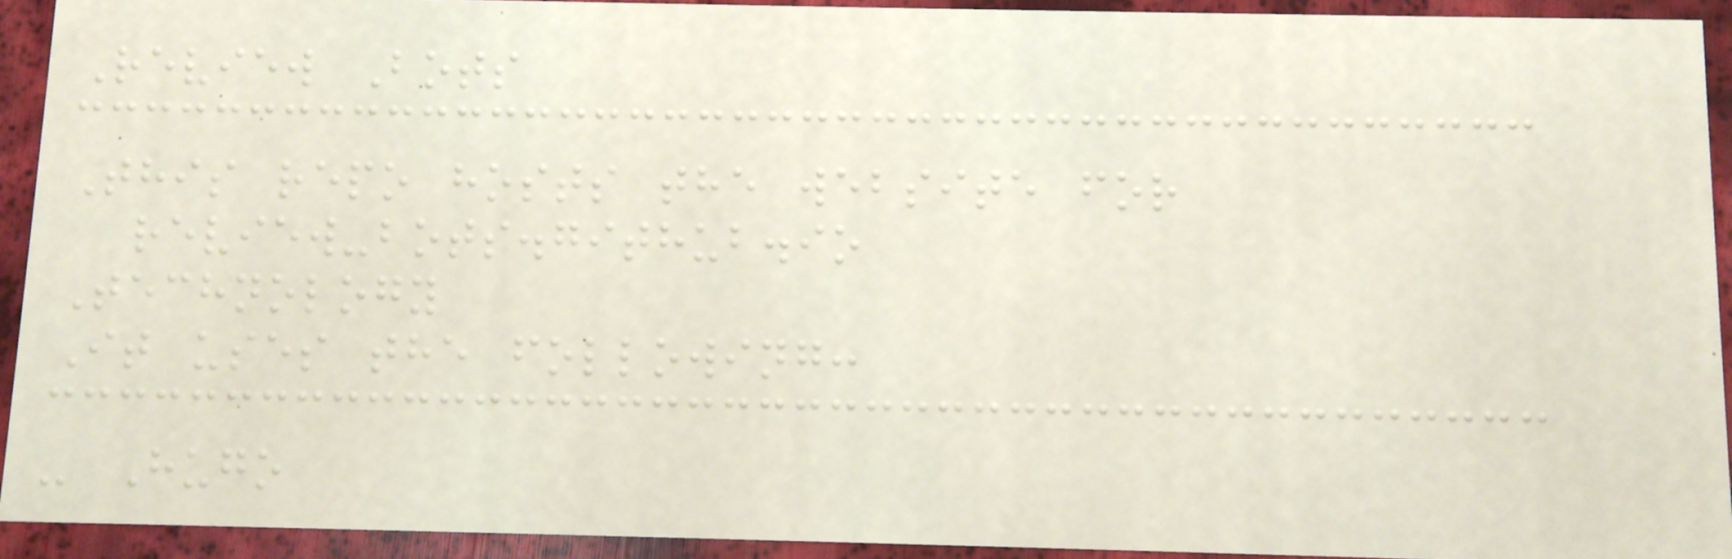Review Bots
This repo hosts the website for
review-bots.github.io
Technology
It uses the following:
- Hugo
